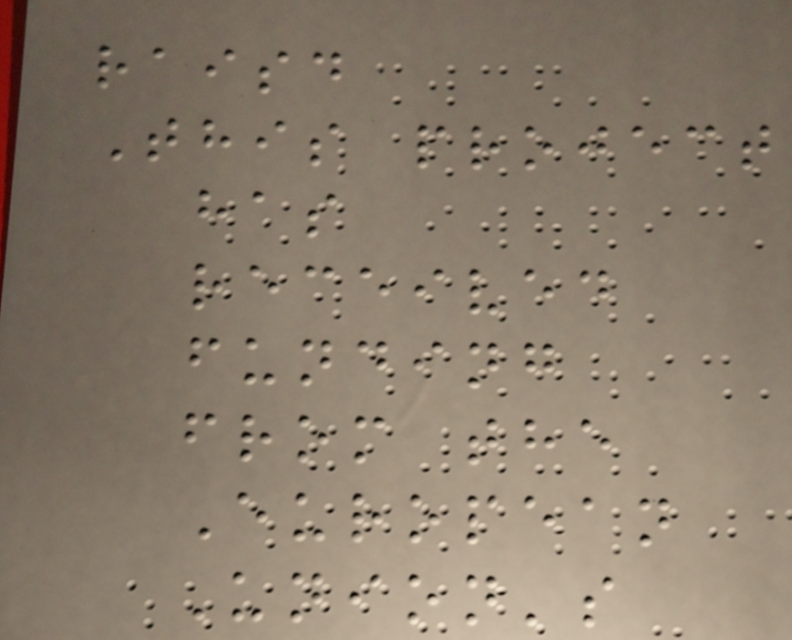raisd
This project
has
received
funding
from the
European
Union's
